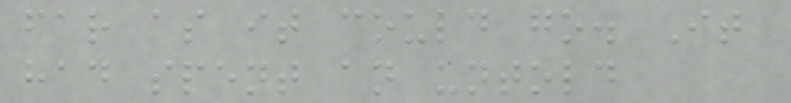far as it could go. It
had spent an untold
